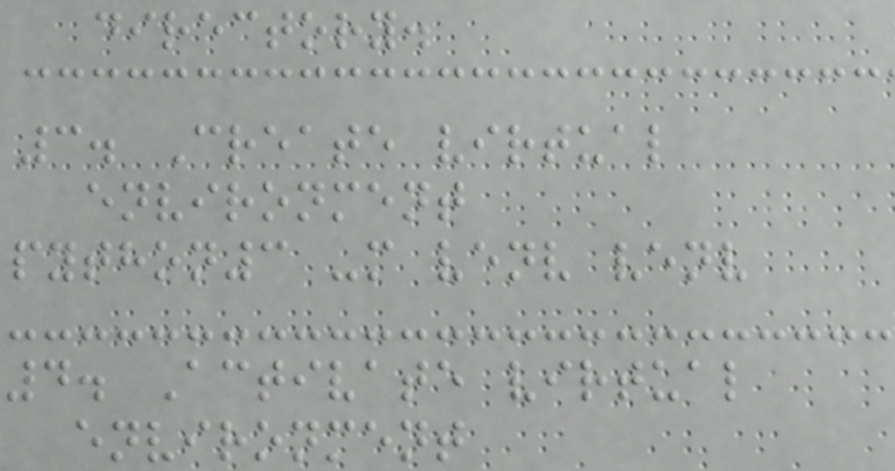directory.
3. Create virtual
environment
python3 -m venv venv
4. Activate virtual
environment
